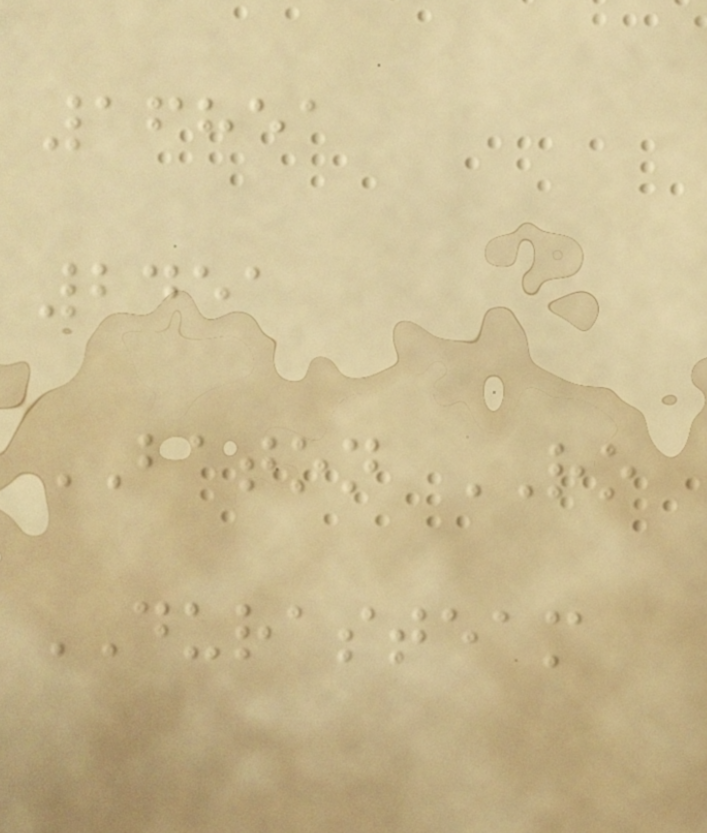16851
2451
BATON RO
DURASTEAM
